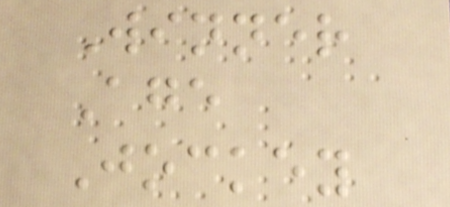Winner
Age
Jockey
